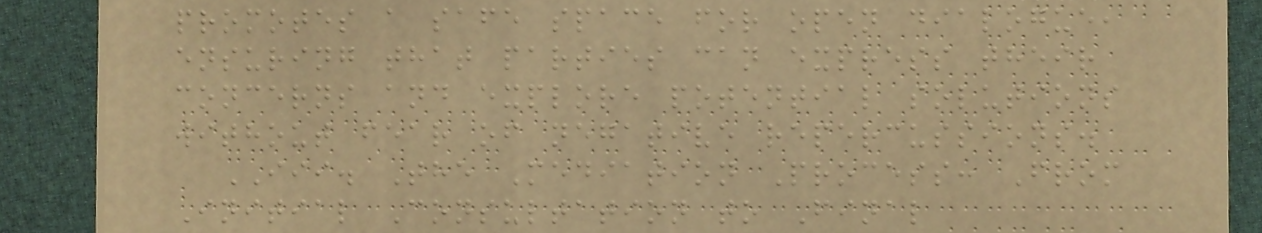promotes a safe space for open dialogue,
ensuring that parties can express their
concerns and explore potential solutions
without fear of negative repercussions.
III. The Mediation Process: From
Initial Consultation to Final
